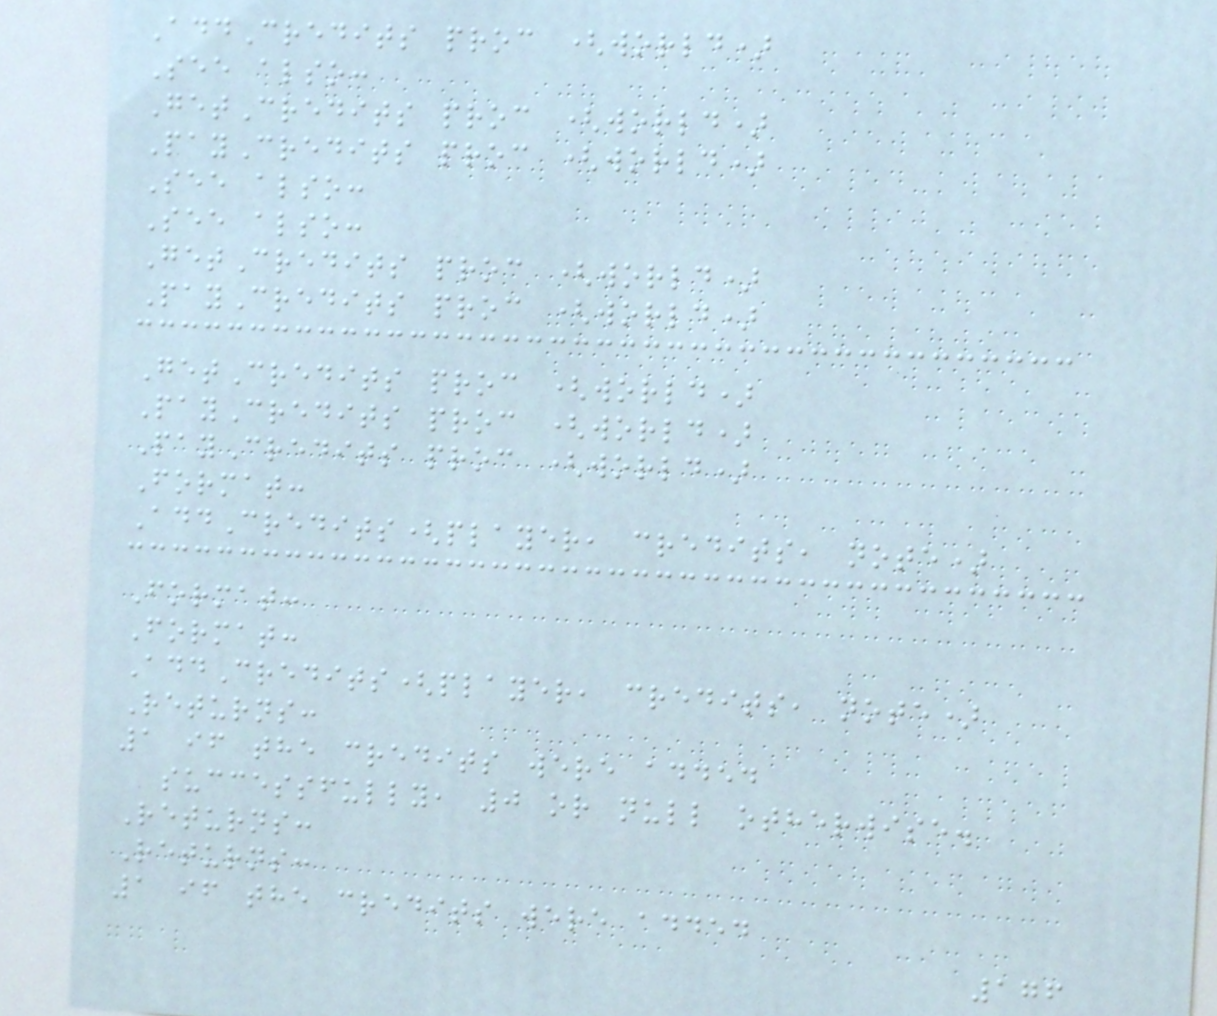AddCredits proc (world)
See also:
GetCredits proc (world)
PayCredits proc (world)
See also:
See also:
GetCredits proc (world)
PayCredits proc (world)
GetCredits proc (world)
PayCredits proc (world)
PayCredits proc (world)
Format:
AddCredits(player, credits, note)
Format:
Format:
AddCredits(player, credits, note)
Returns:
1 if the credits were added
successfully, 0 or null otherwise.
Returns:
Returns:
1 if the credits were added
176
